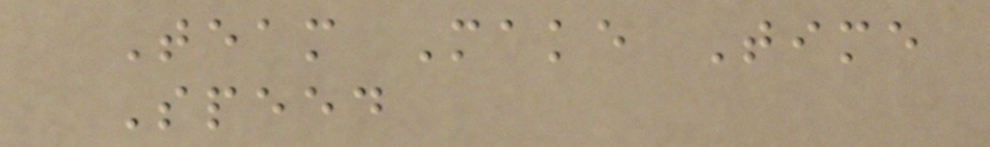Team Make Time
Speed
